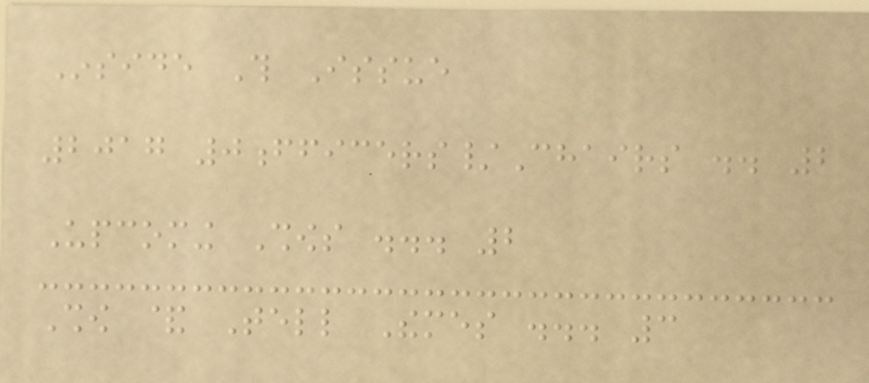Inside This Issue
2017 0fficers/Chairs .. 2
Upcoming Shows ... 2
Show & Tell Themes ... 3
